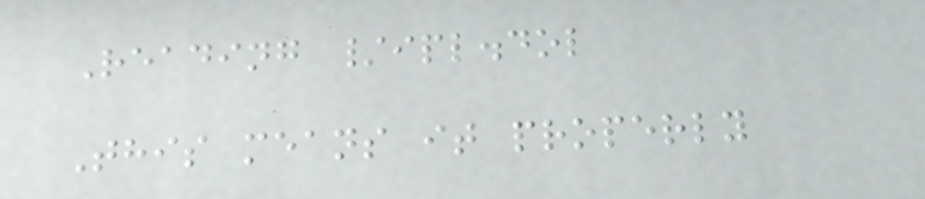Reading /ipl.dol
This means it properly
